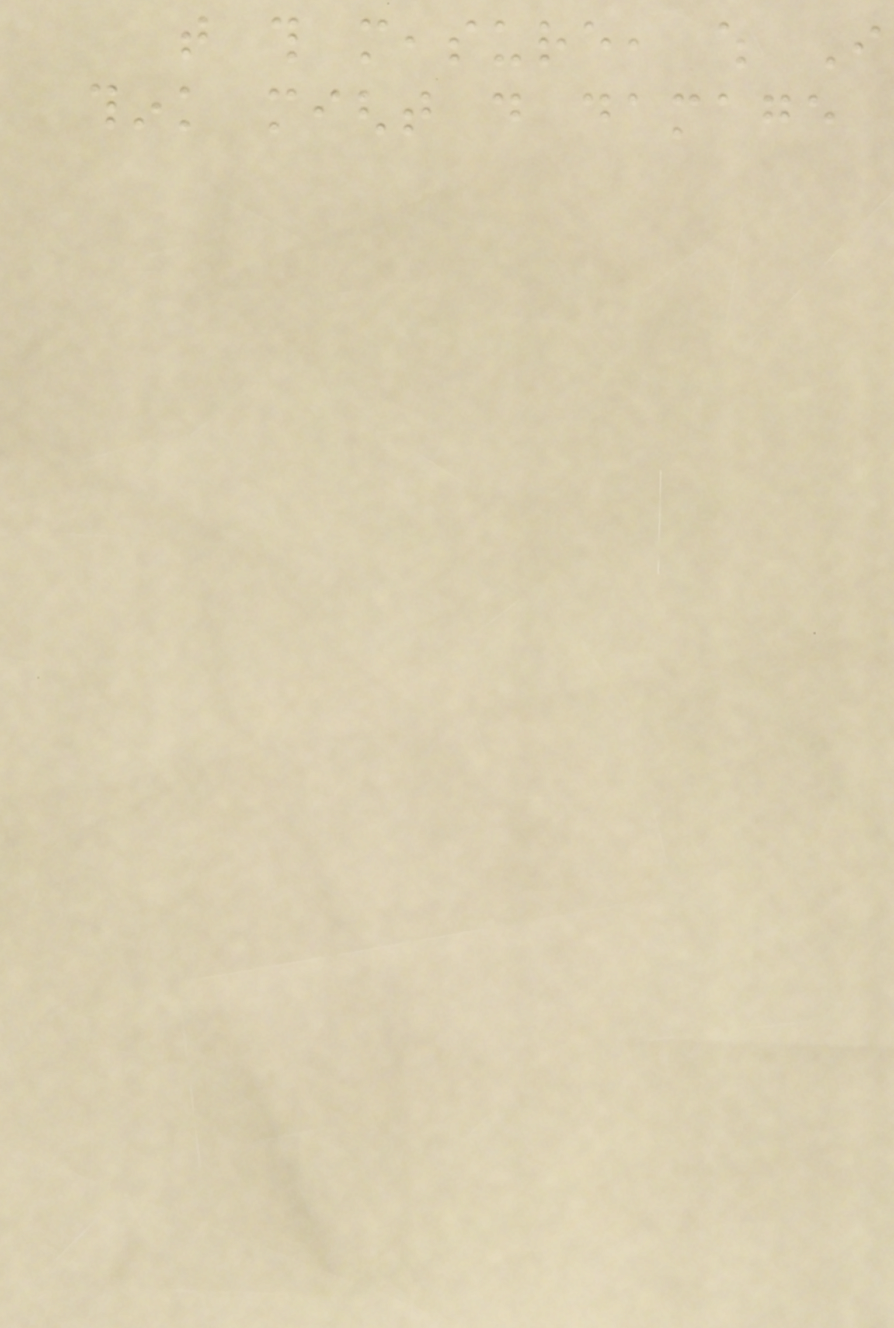that this measure, which I
think might do damage
